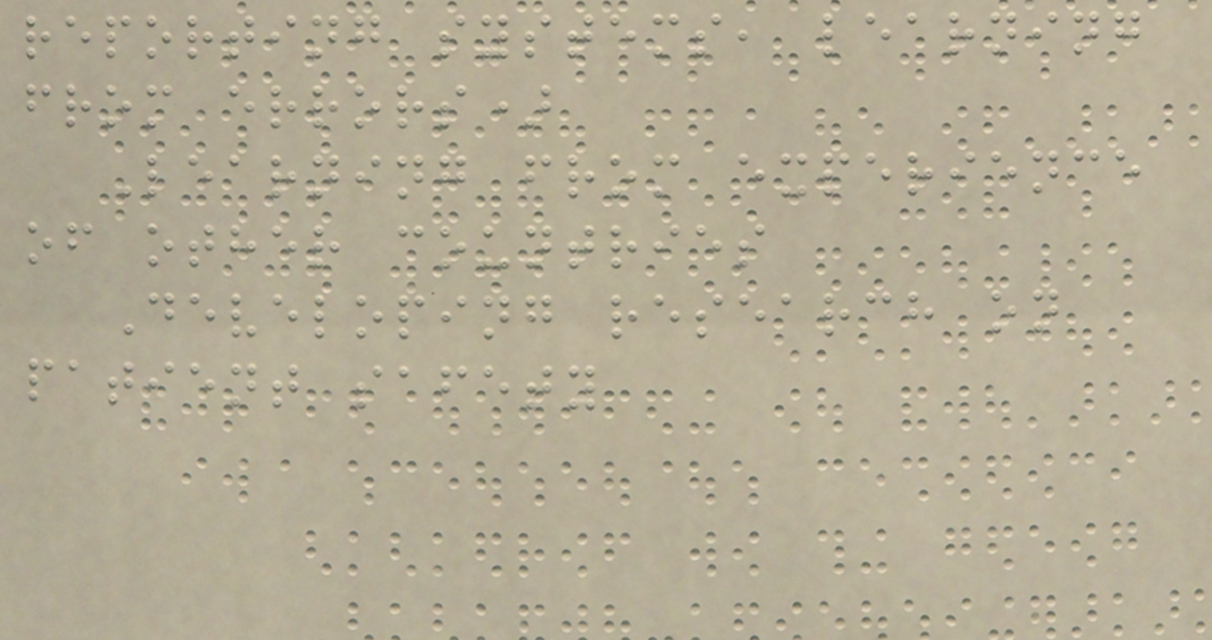reporting systems, learning
from errors)
Learning from experience
of other countries
Developing research on
patient safety
